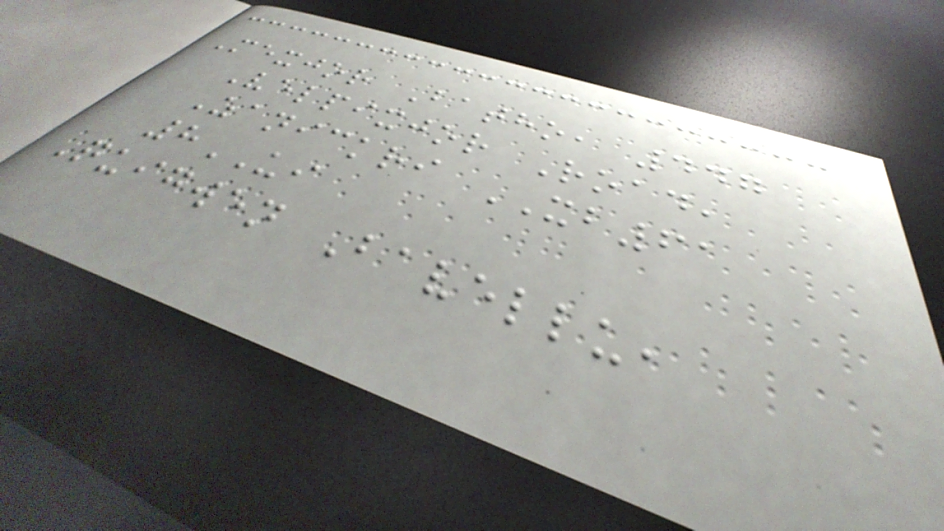Mexjor Batho, 447
Velpixjor Road,
Zanickri XB61
8UI
Quigwen Bavellu,
